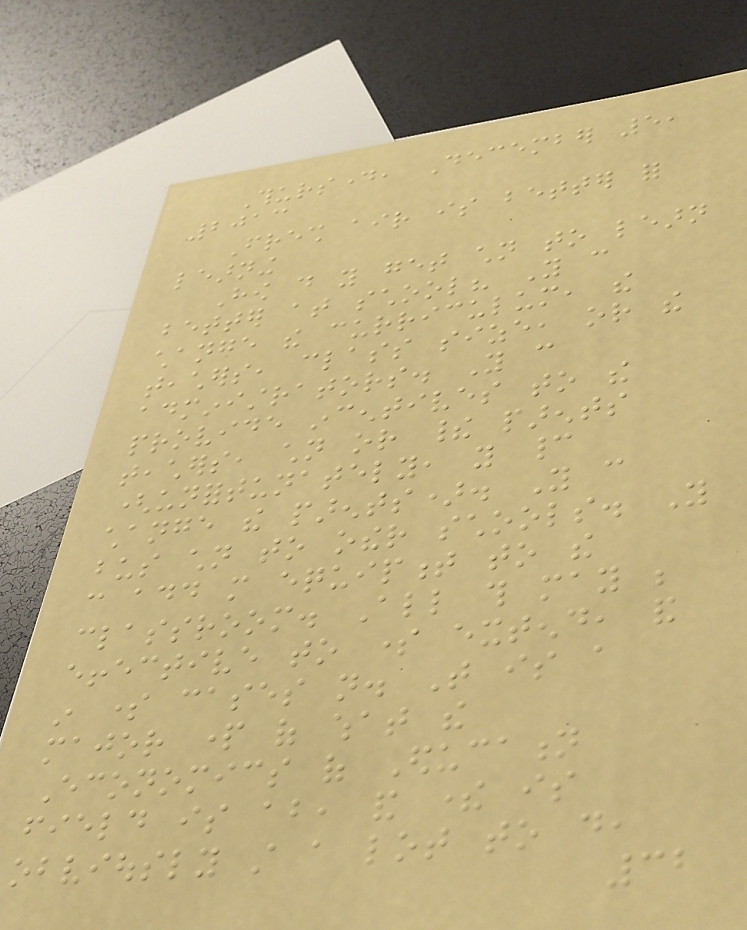Thursday, December 5,
2013
Fresh air is better for
learning
How do you get children to learn
better at school? You can
change the curriculum, the
teachers, class size, or the
administrators. You can
provide incentives to the
teachers, children or their parents
(unfortunately, you cannot
change the parents). You can
bus children to other schools. You
can add more equipment to the
classroom. All this may be
effective to some extend, and
in some cases not. That is a
major part of what the
Economics of Education
field is about, and there is
obviously still a lot to do,
32
